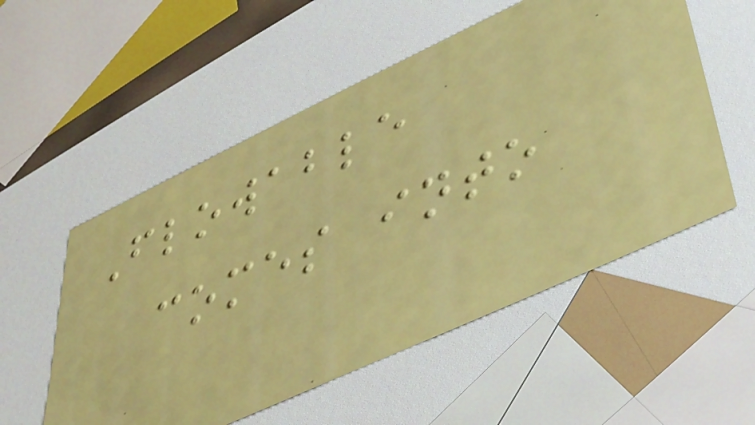Flowable
comes into
